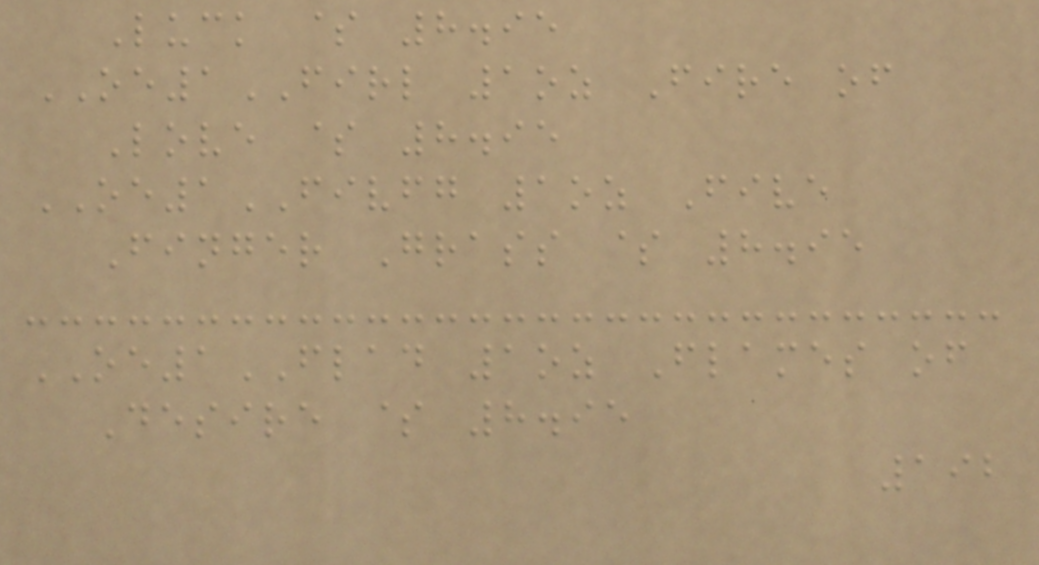Luck $ 8.95
OE1FIRL 1oz Fire of
Love $ 8.95
OE1FIVFG 1oz Five
Finger Grass $ 8.95
OE1FLAD 1oz Flames of
Desire $ 8.95
192
